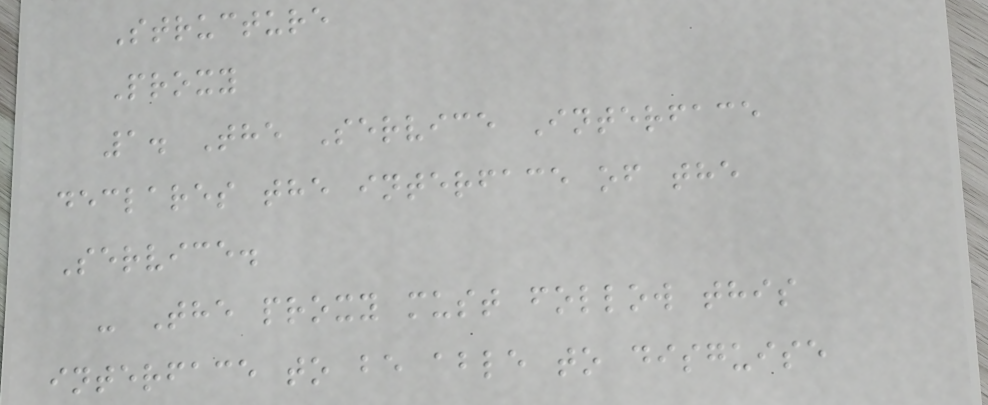Structure
Proxy
1. The Service Interface
declares the interface of the
Service.
- The proxy must follow this
interface to be able to disguise
